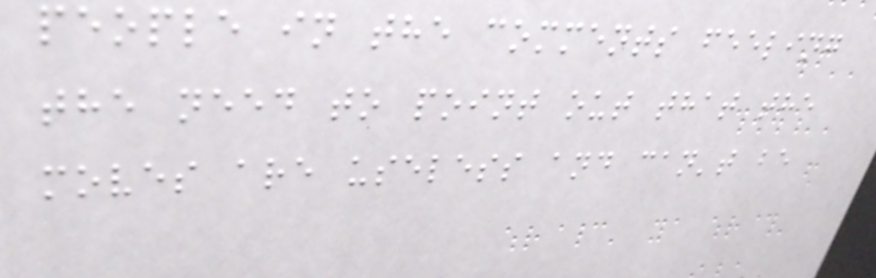people in the comments feeling
the need to point out that the
moves are useless and can't be
